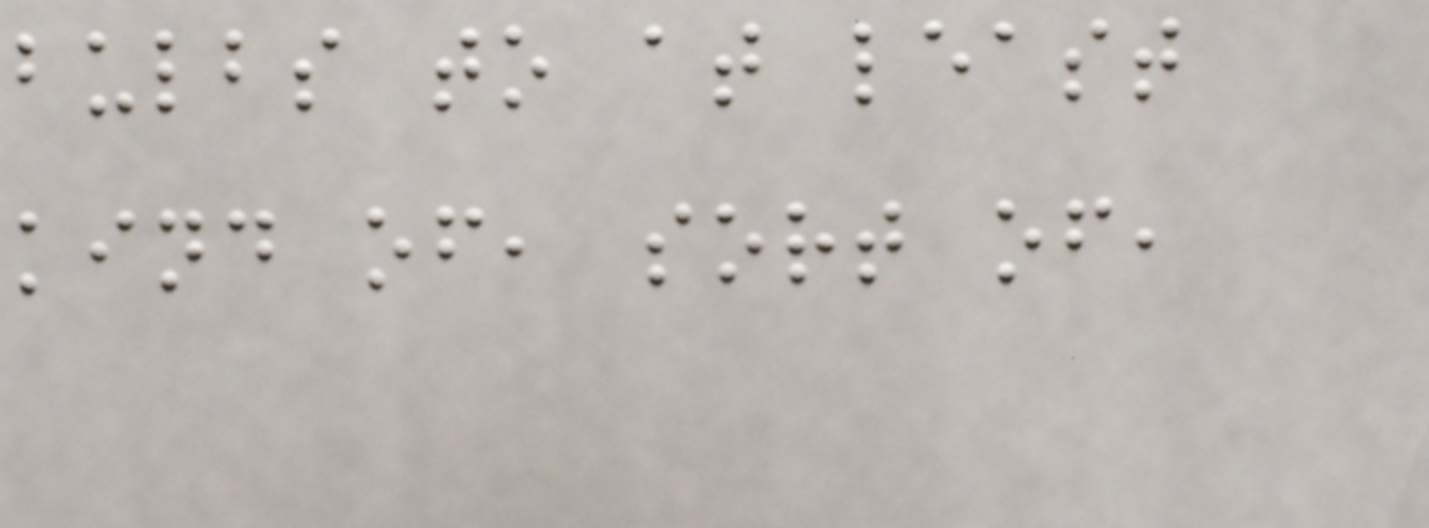bulbs to at least
kind of, sort of,
